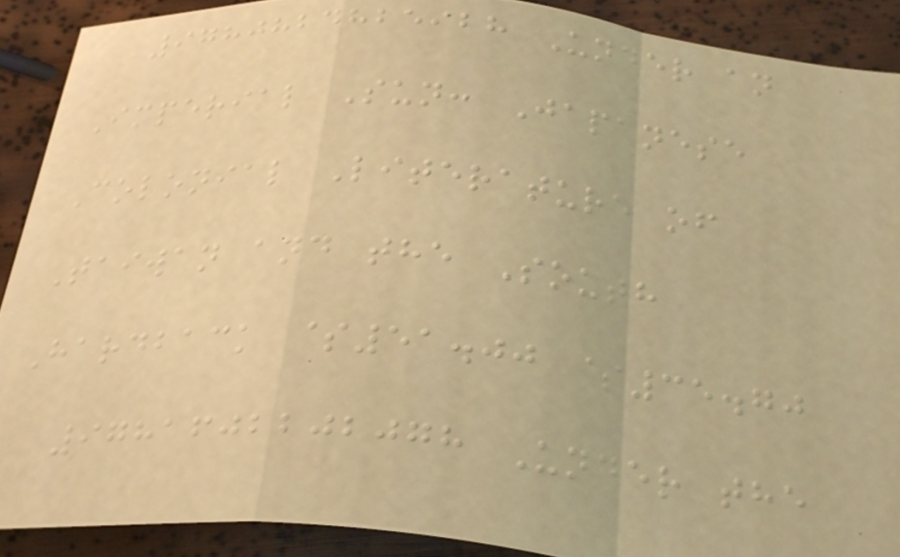9780824825928 Under an
Imperial Sun: Japanese
Colonial Literature of
Taiwan and the South
Hardback $51.00 $35.70
9781602202078 Under the
